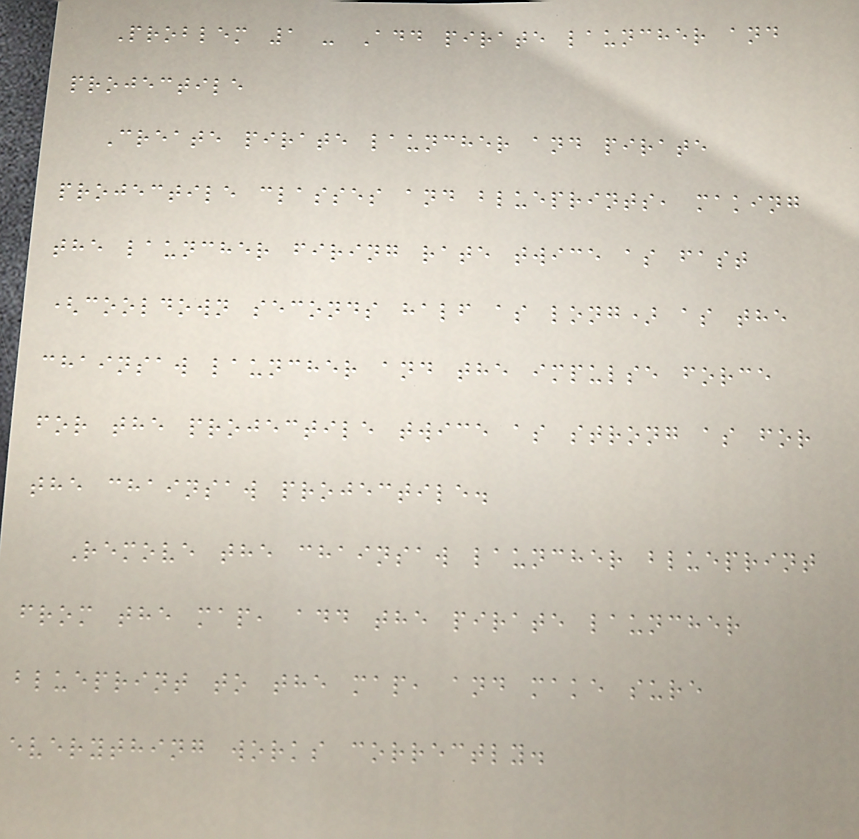Problem 1 - Add pirate launcher and
projectile
Create pirate launcher and pirate
projectile classes and blueprints, making
the launcher firing rate twice as fast
(cooldown seconds half as long) as the
chainsaw launcher and the impulse force
for the projectile twice as strong as for
the chainsaw projectile.
Remove the chainsaw launcher blueprint
from the map, add the pirate launcher
blueprint to the map, and make sure
everything works correctly.
